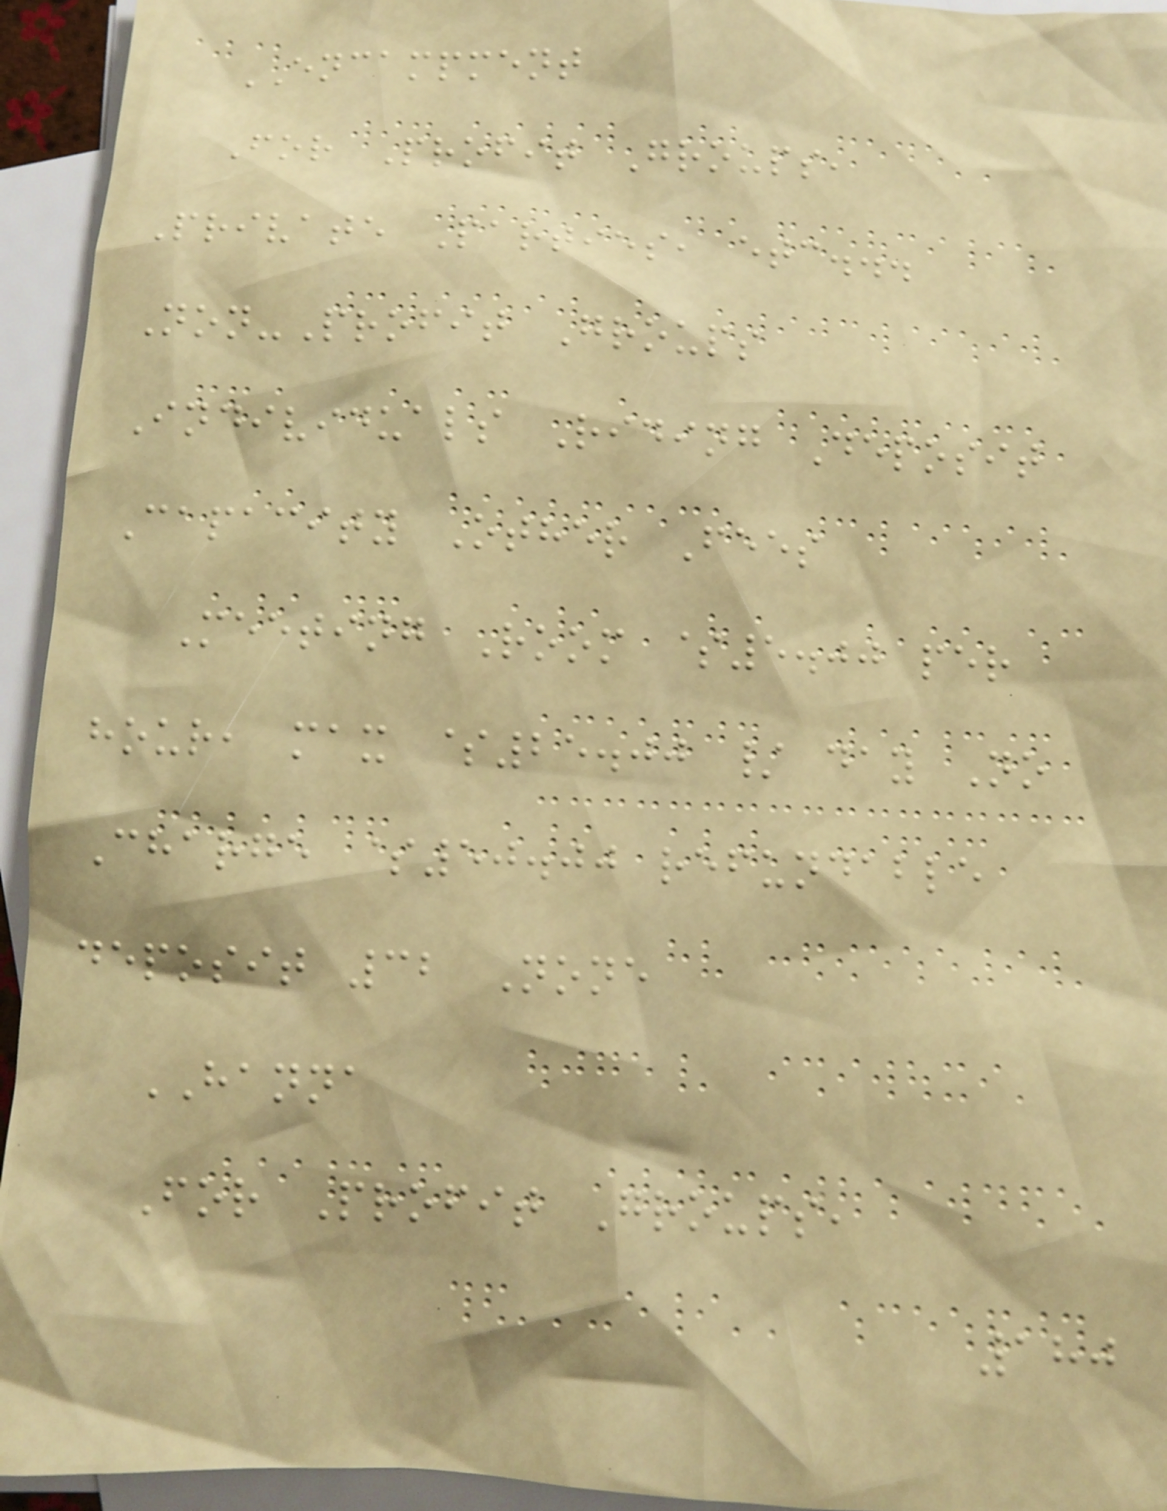ENCAMPMENT
For Profit Groups,
Private Parties, etc...
Non-Profit Groups
Individuals Riding Deposit
Capacity Other Fees
Meeting Room $5.00 per
hour, max $25.00 / day No
Charge $50.00 refundable
deposit 32 None
HANNA
For Profit Groups,
180
